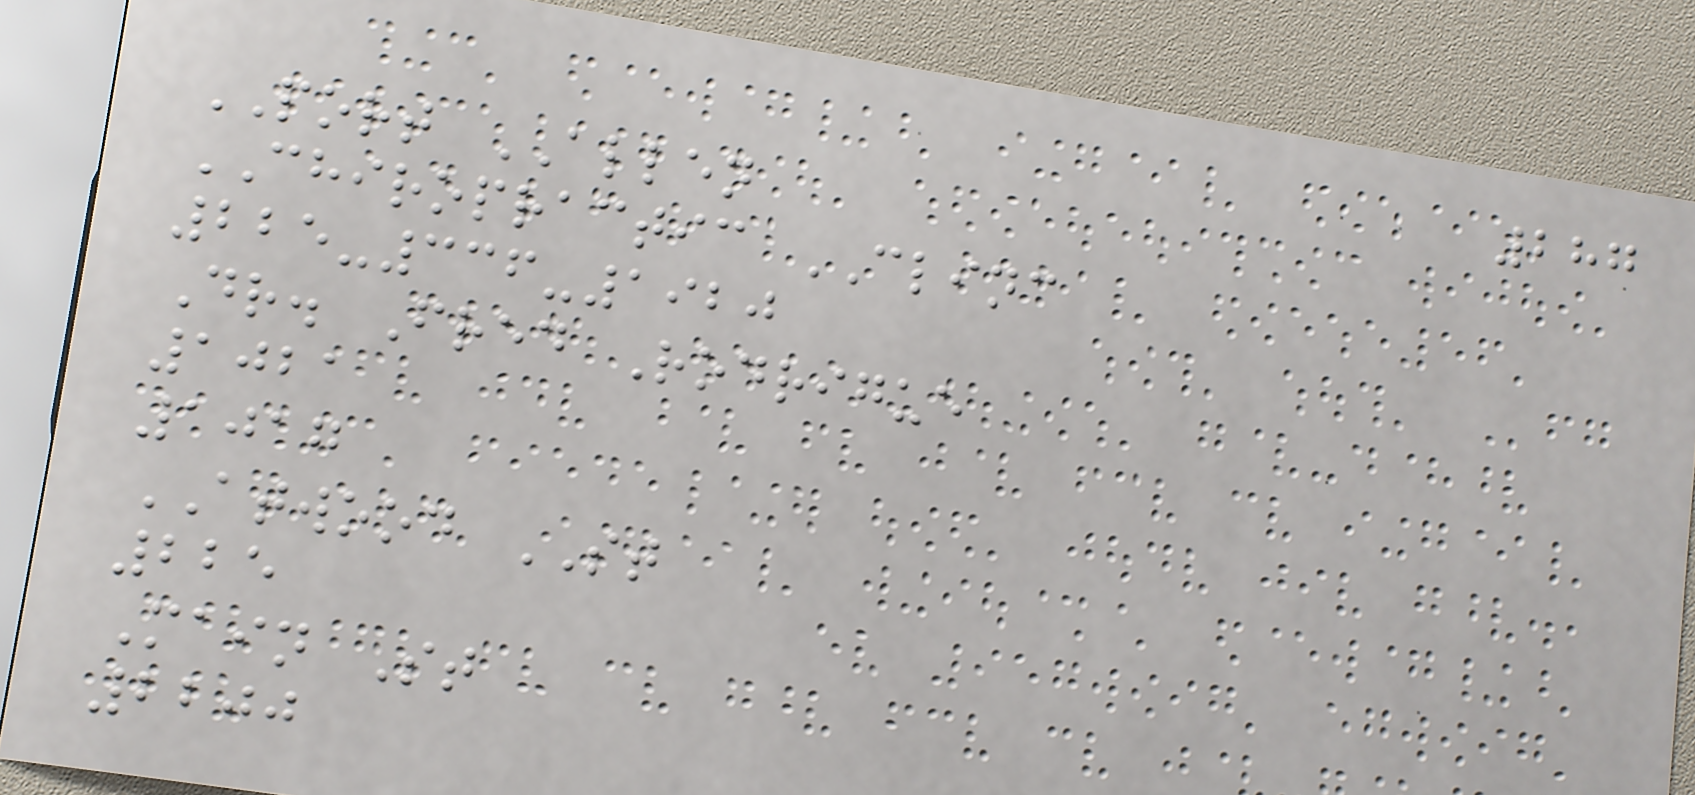287
PORT ALLEN
CHIROPRACTIC CLINC
225-336-1920
Dr. Fred Rodrigue
1021
1017
ATWOOD ST
225
Main St
2200
